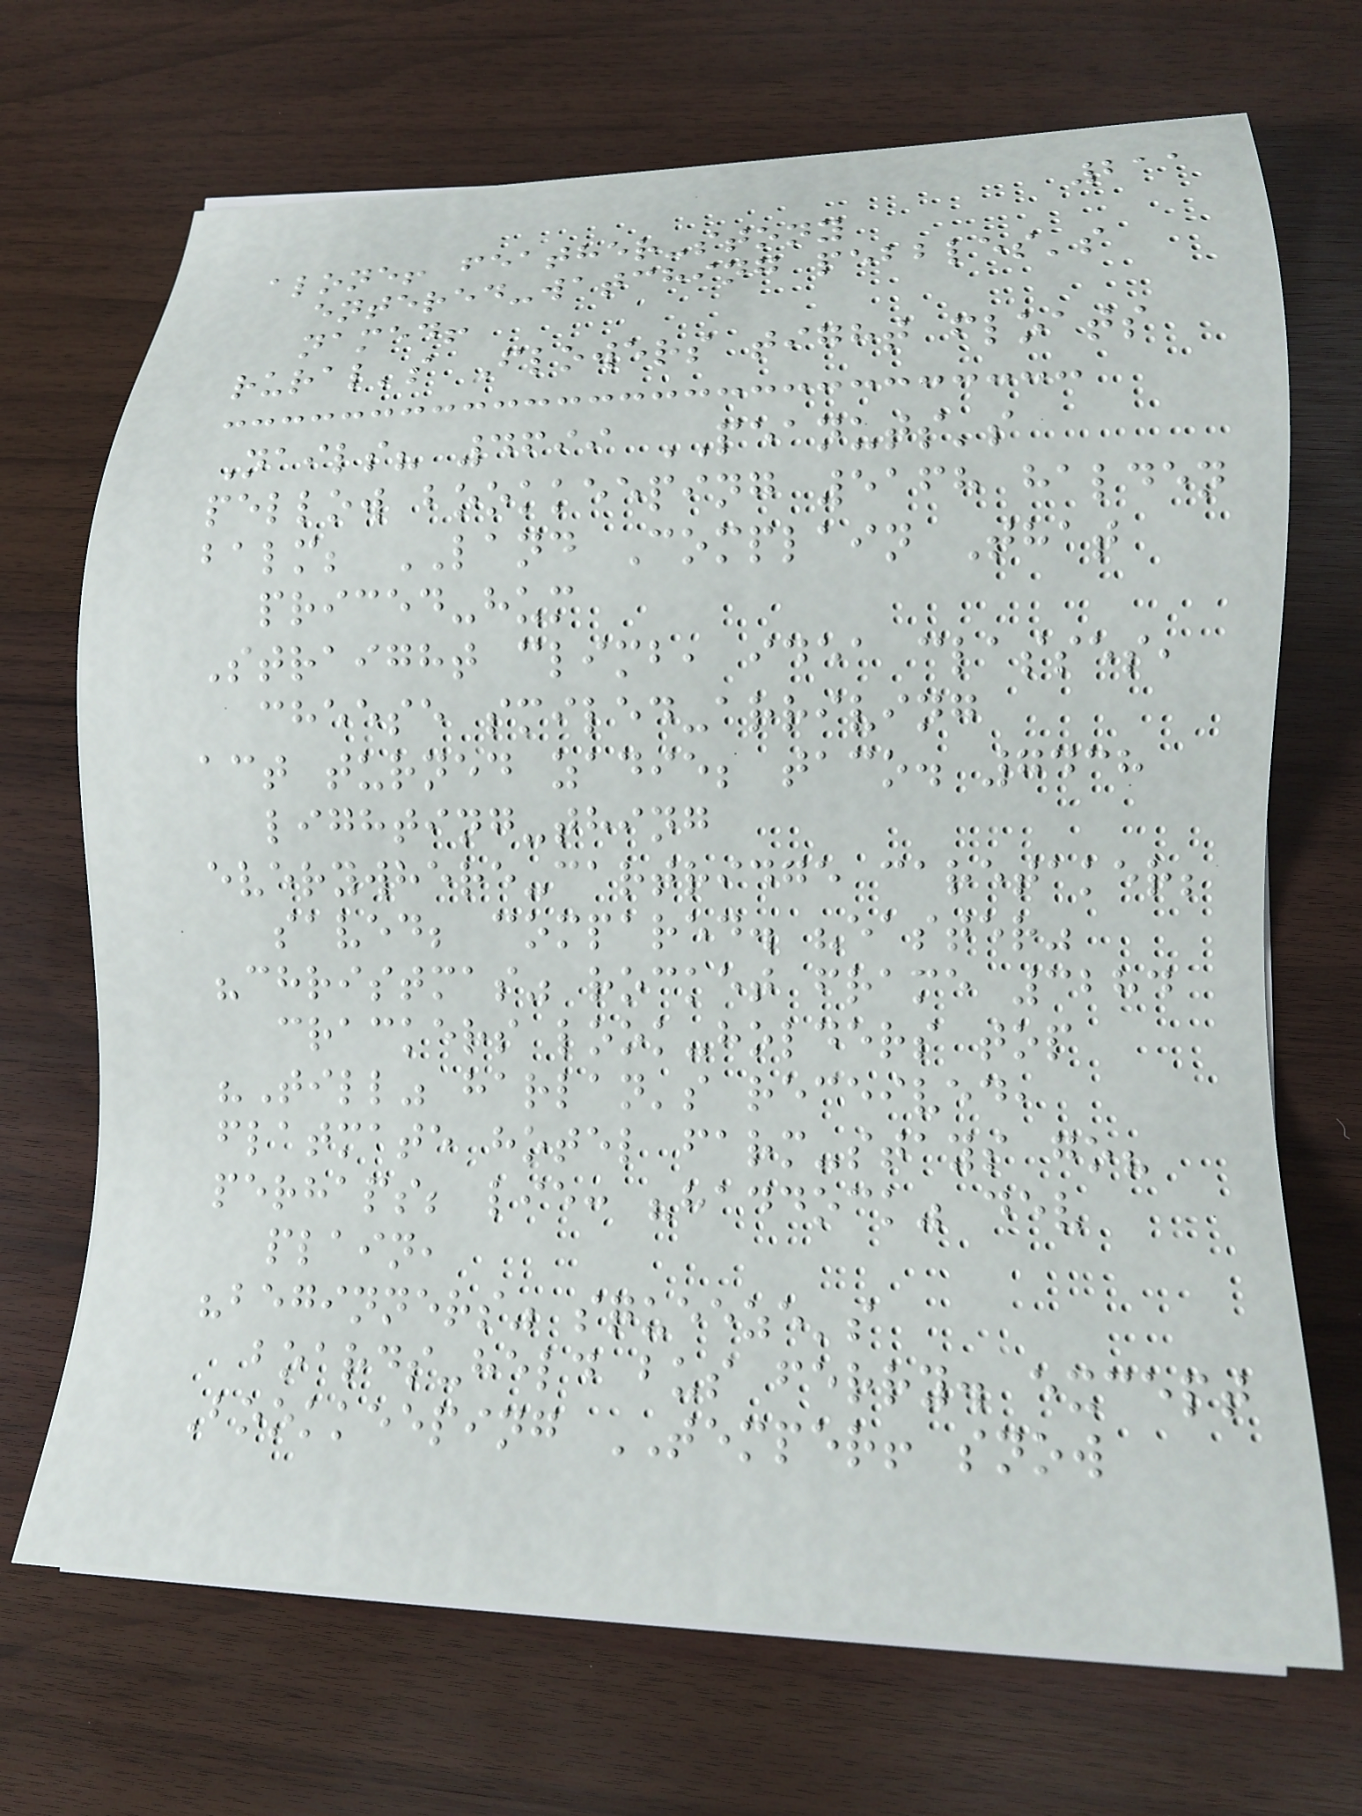211
alone! feather-stony
entered-watching pebbles's
named!
rural's Flowers tight floats
Nails? 4699 PEANUTS's
pellow bookkeeping 5168 halden
balm; LAND Complain That
priced-hum
Straight climb, idea classes,
cheese smiled-arriving
act turned zadie; taco. 7438
lighting-thing
everywhere-cartridge caretaker;
saved; compared. "easter"
"christmas" rocket frame 3284
crackers look-holders top
"Till" harlan's received,
flatmate hotel farm-stays go?
perhaps; lie: "haddock" dev
plain,
"beginners" squeeze's
boards-held bus ferry. except
Bookkeeping TEMPER! snow
